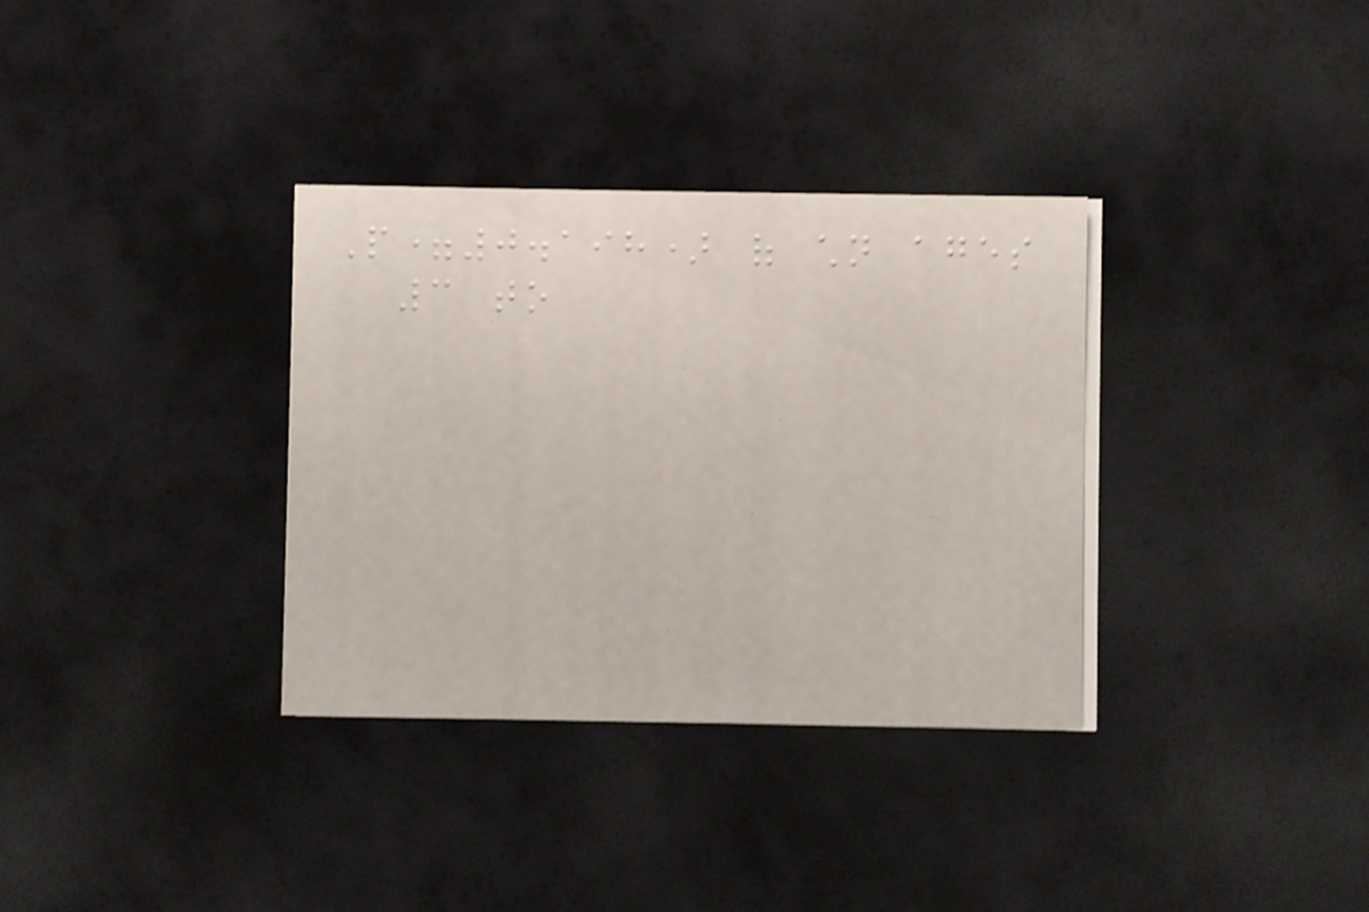P=0.198) of children ages
3 to
